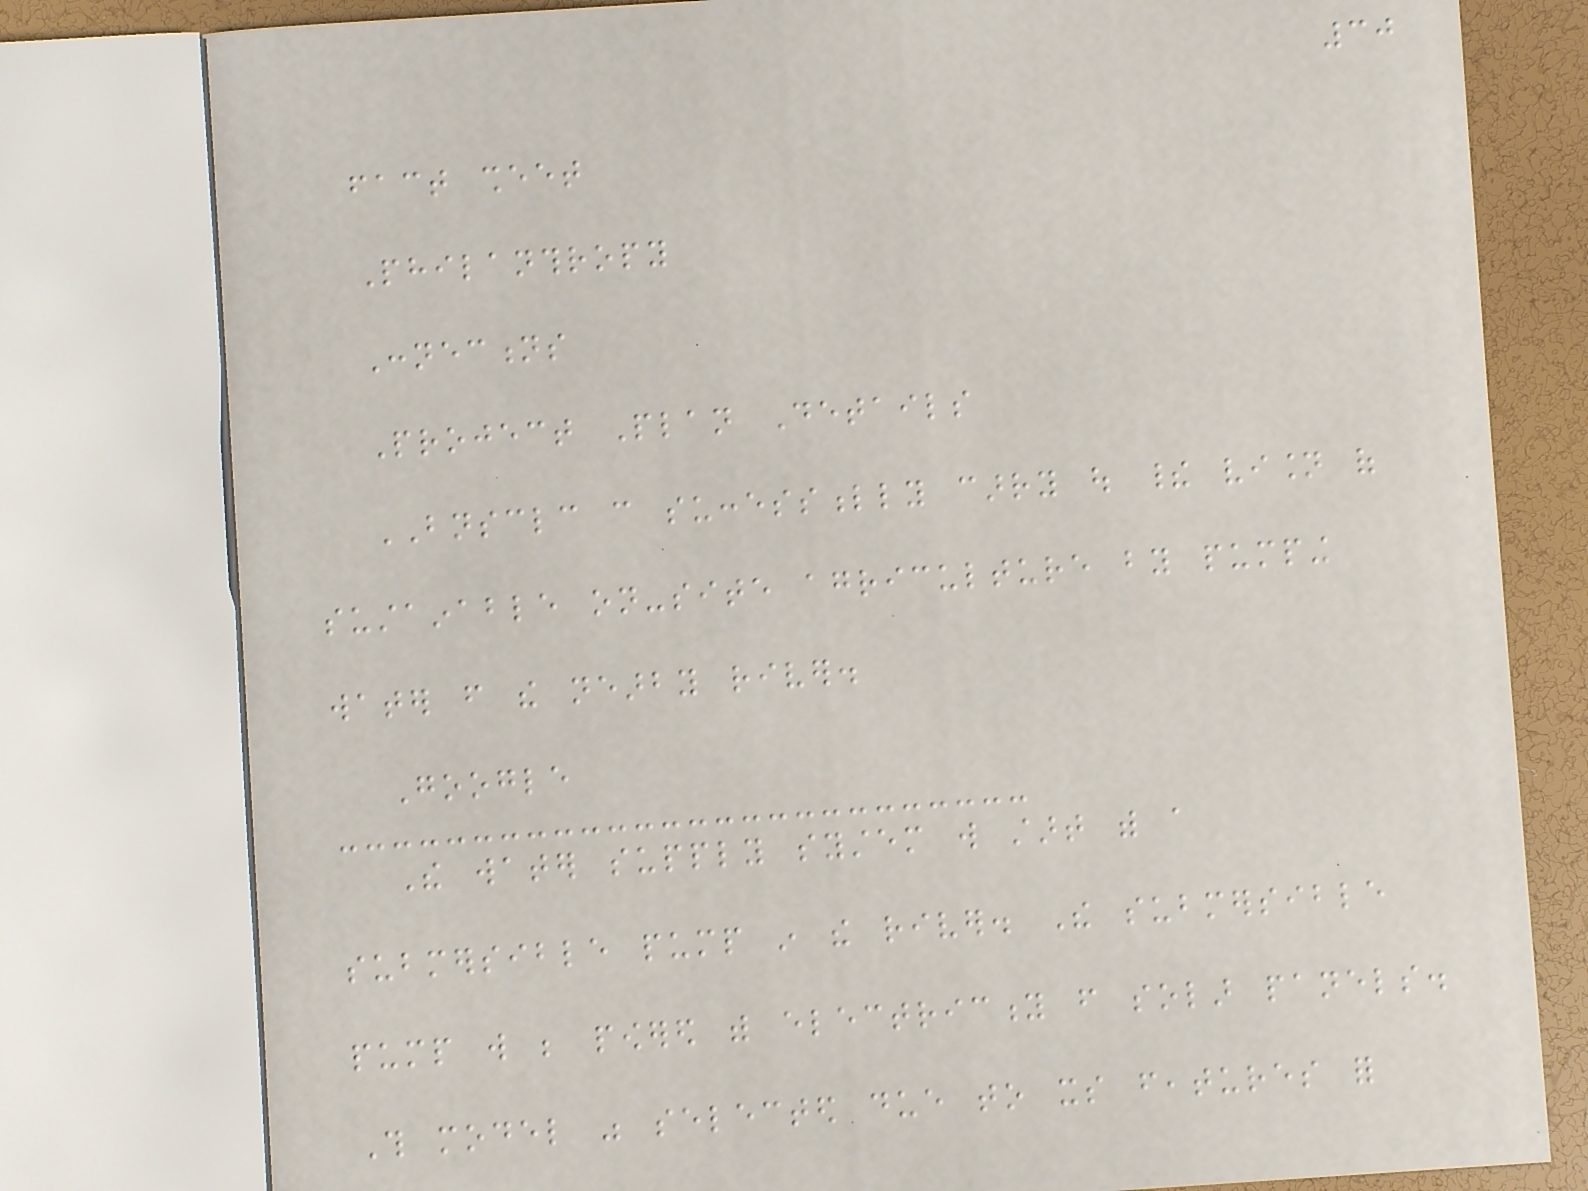30
fact sheet
Philanthropy
Connections
Project Plan Details
BNSCLC can successfully carry out their vision of
sustainable on-site agriculture by pumping
water from the nearby river.
Google
The water supply system will start with a
submersible pump in the river. The submersible
pump will be powered with electricity from solar panels.
This model was selected due to its features for
